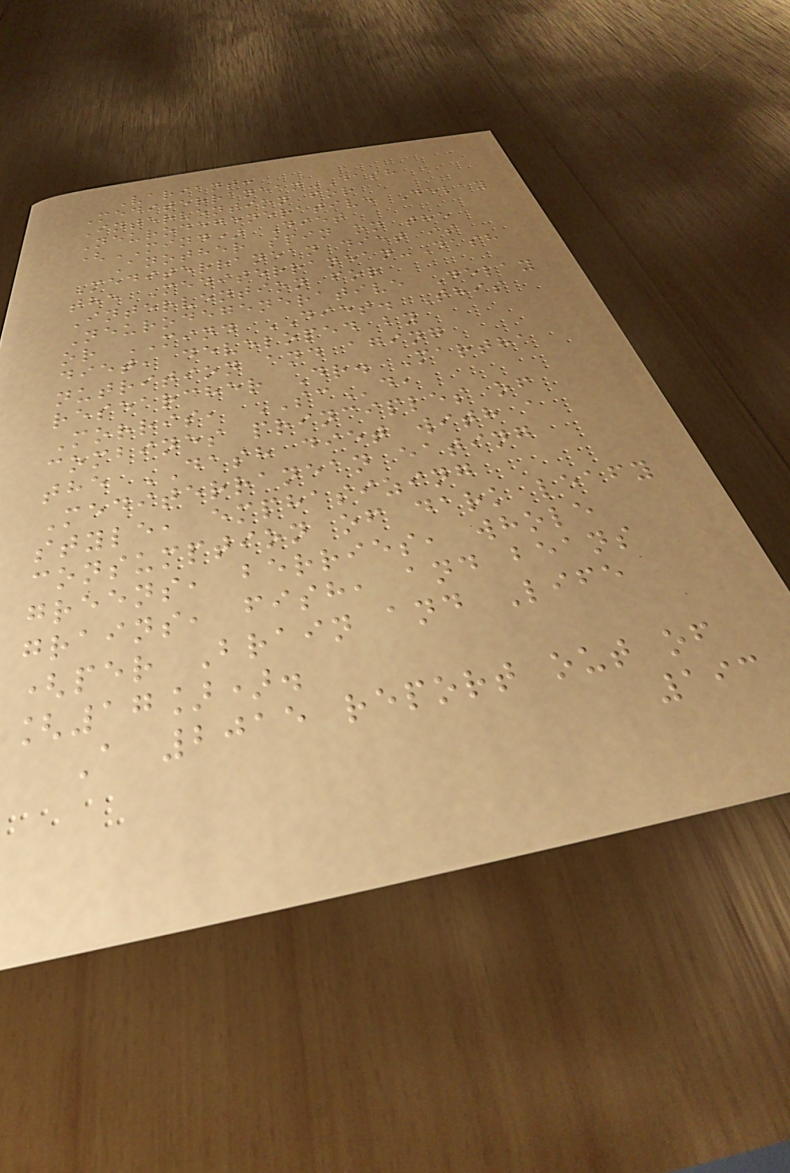Variant:
Mediterranean-Dash
Intervention for
Neurodegenerative Delay
(MIND) Diet
Another spin on the
Mediterranean diet is
the Mediterranean-Dash
Intervention for
Neurodegenerative Delay
or MIND DIET. This
diet, developed by
nutrition and aging
researcher Dr. Martha
Morris, SCd,
combines principles of
the DASH diet with a
Mediterranean eating
style, emphasizing
consumption of dark leafy
greens, berries, whole
grains, fish, and beans
(per Brain and Life
[17]).
A 2015 report out of
193
